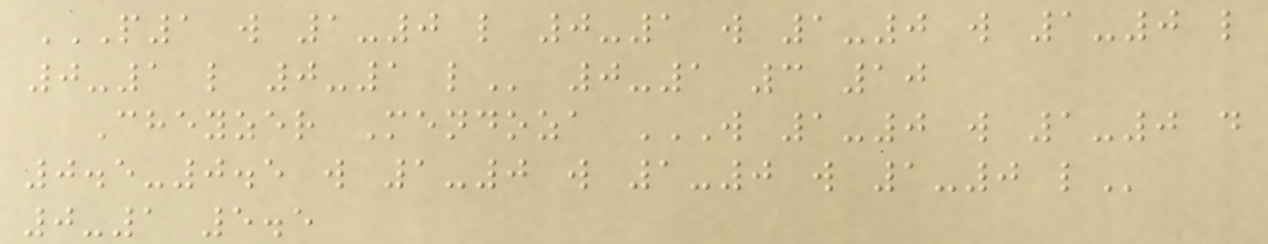P1 W 1-0 L 0-1 W 1-0 W 1-0 L
0-1 L 0-1 L 0-1 3 10
Cheyzer Mendoza W 1-0 W 1-0 D
0.5-0.5 W 1-0 W 1-0 W 1-0 L
0-1 5.5
